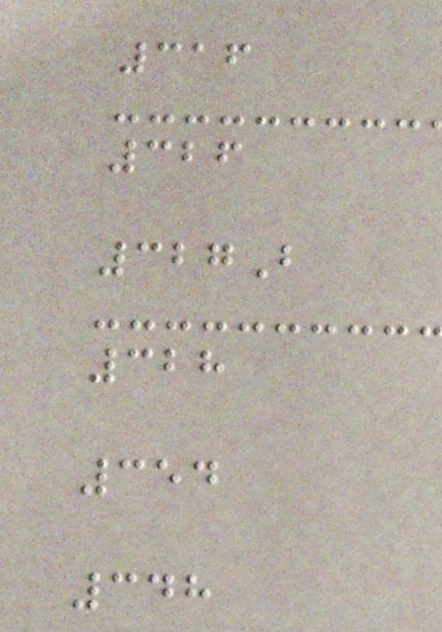316
326
327B
328
354
348
